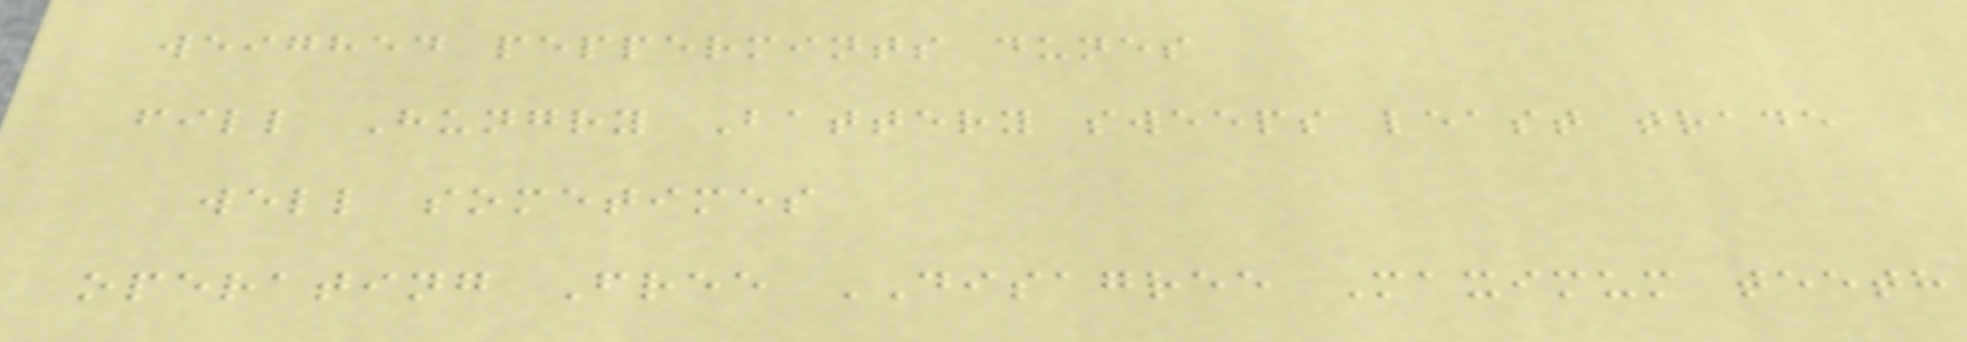weighed peppermints dunes
fill Hungry Battery sweeps least trade
well sometimes
operating Free DISAGREE Maximum teeth
